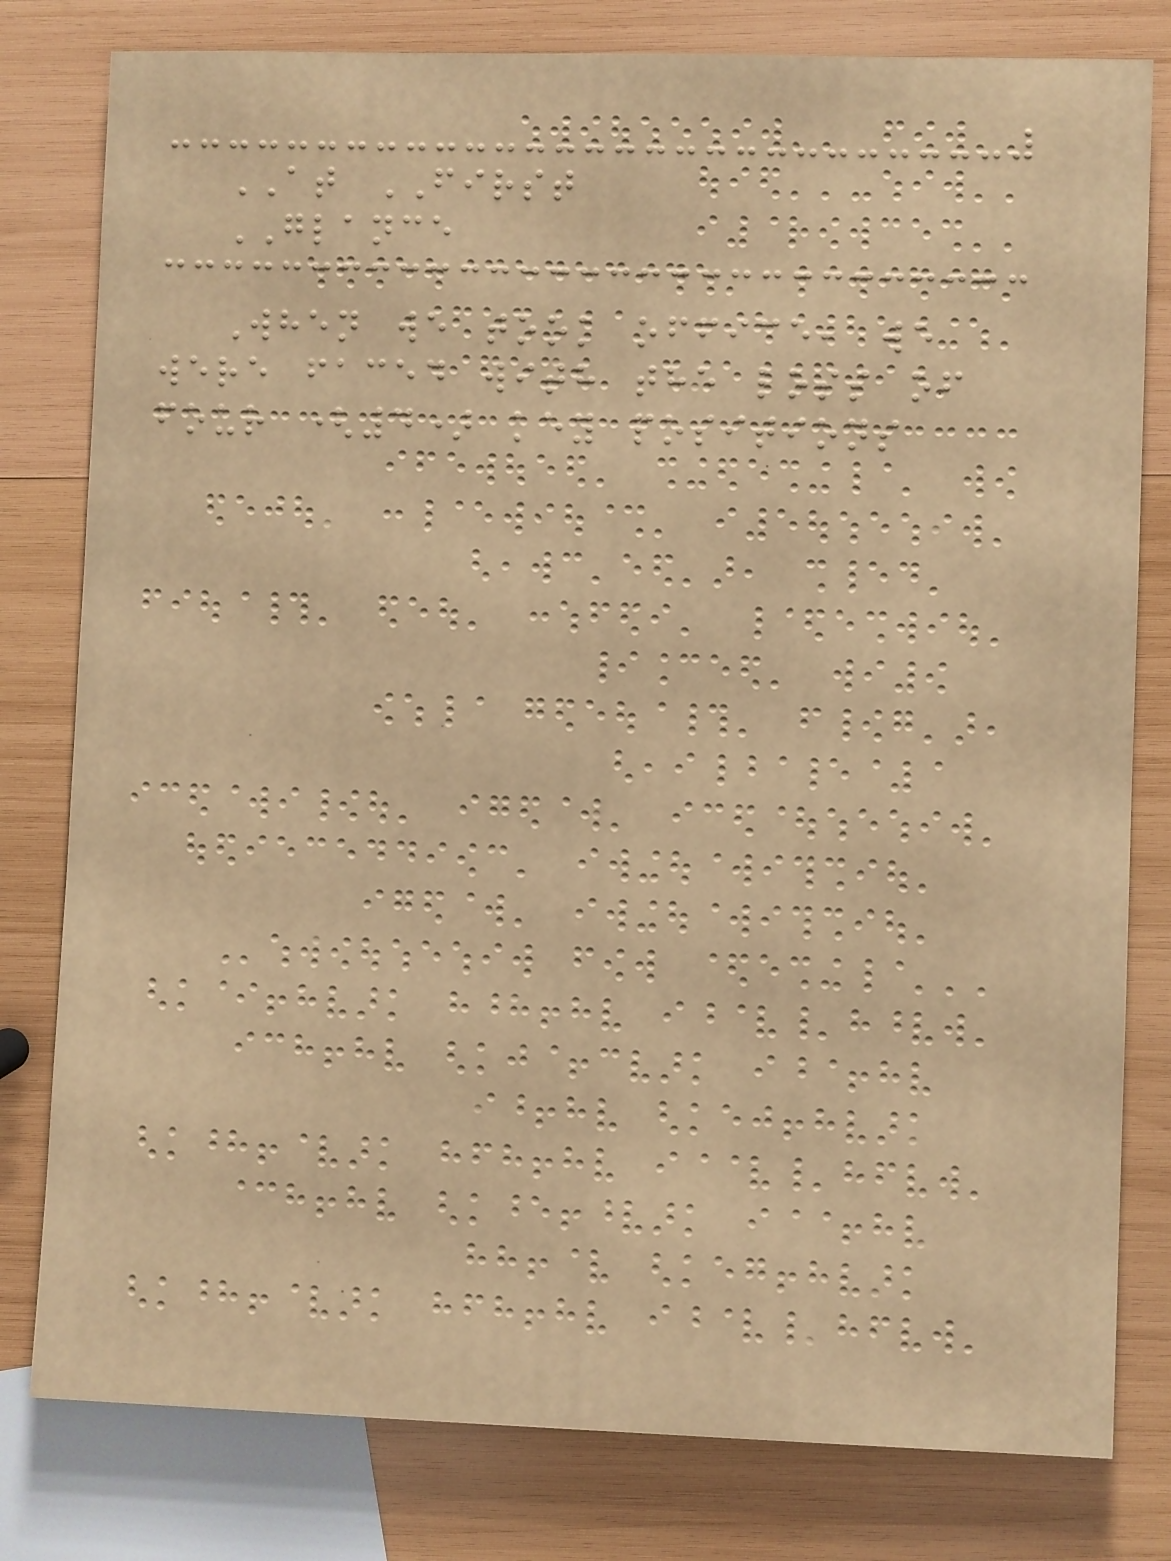AT FIRST
GLANCE
When we took office, we
were faced with the loss of
four (4) key positions
